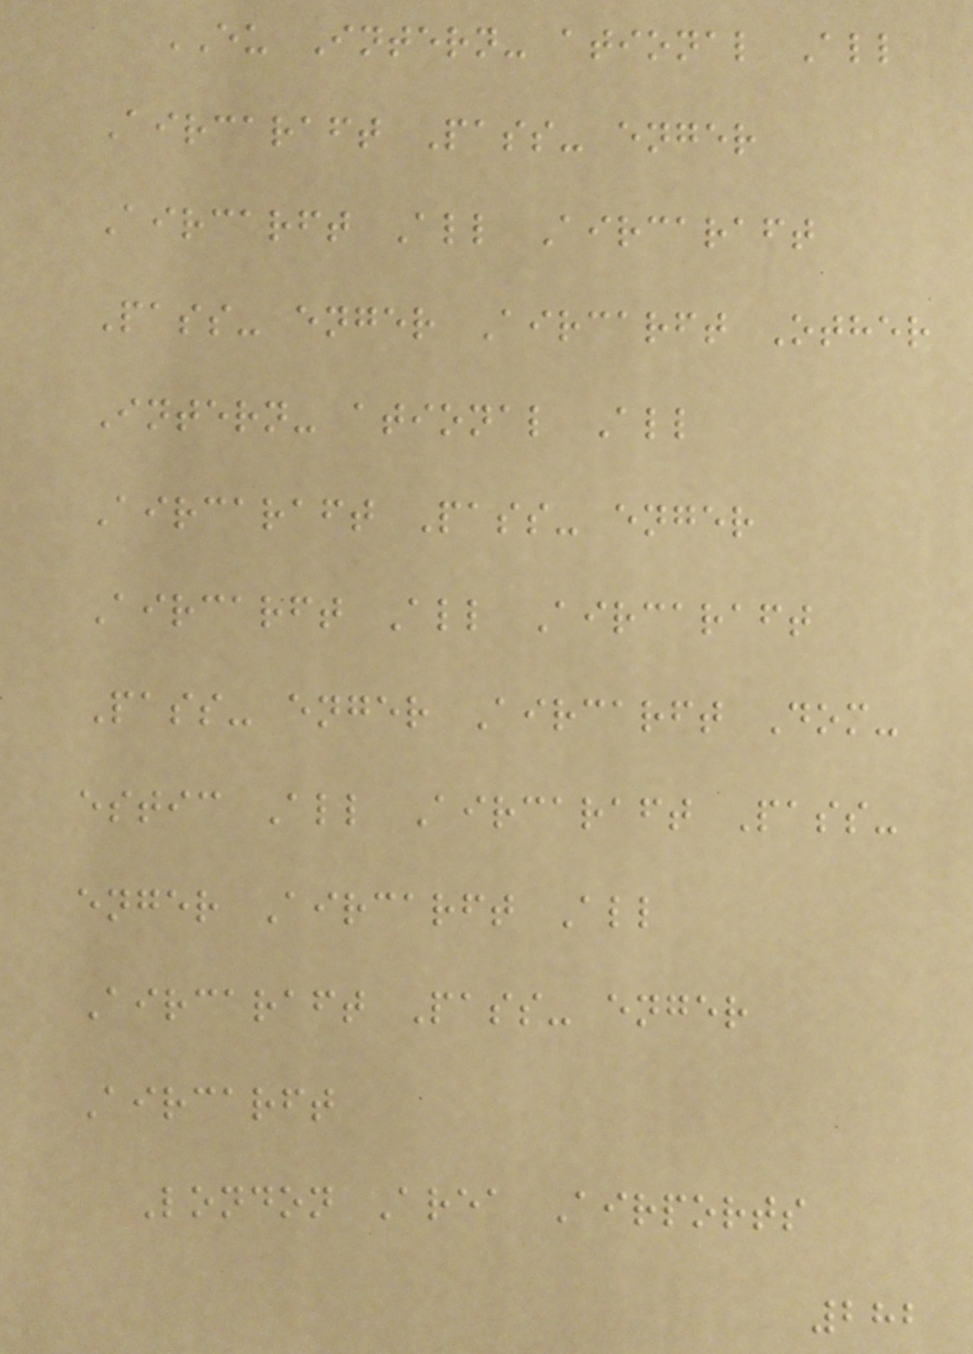EU Intern- ational All
Aircaraft Pass- enger
Aircarft All Aircaraft
Pass- enger Aircarft Other
Intern- ational All
Aircaraft Pass- enger
Aircarft All Aircaraft
Pass- enger Aircarft Dom-
estic All Aircaraft Pass-
enger Aircarft All
Aircaraft Pass- enger
Aircarft
London Area Airports
282
